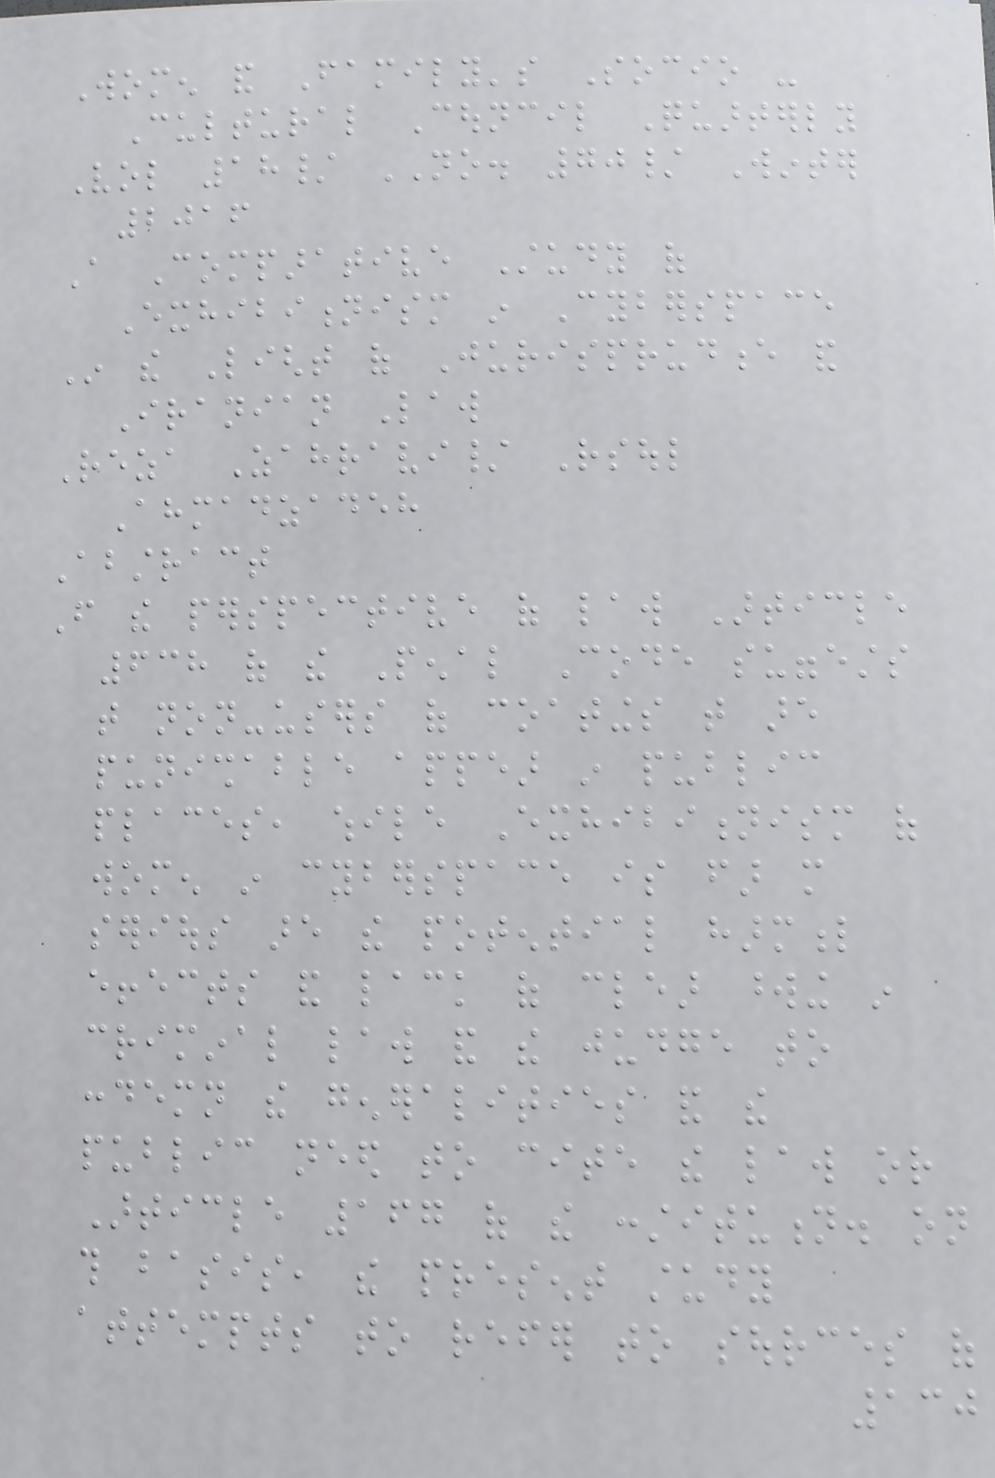Women and Family's Socio -
Cultural Council Quarterly
Vol 18/ NO. 70/ Winter
2016
A Comparative Study of
Exhibitionism in Cyberspace
In the Light of Jurisprudence and
Iranian Law
Reza Zahravi/ Rsoul
Ahmadzadeh
Abstract
From the perspective of law Article
638 of the Penal Code suggests
that non-users of coatings that are
punishable appear in public
places, while Exhibitionism of
women in cyberspace is far more
serious are the potential harmful
effects and lack of clear wording in
criminal law and the judge to
condemn the generalities and the
public need to cite the law or
Article 167 of the constitution. on
this basis, the present study
attempts to refer to sources of
130
